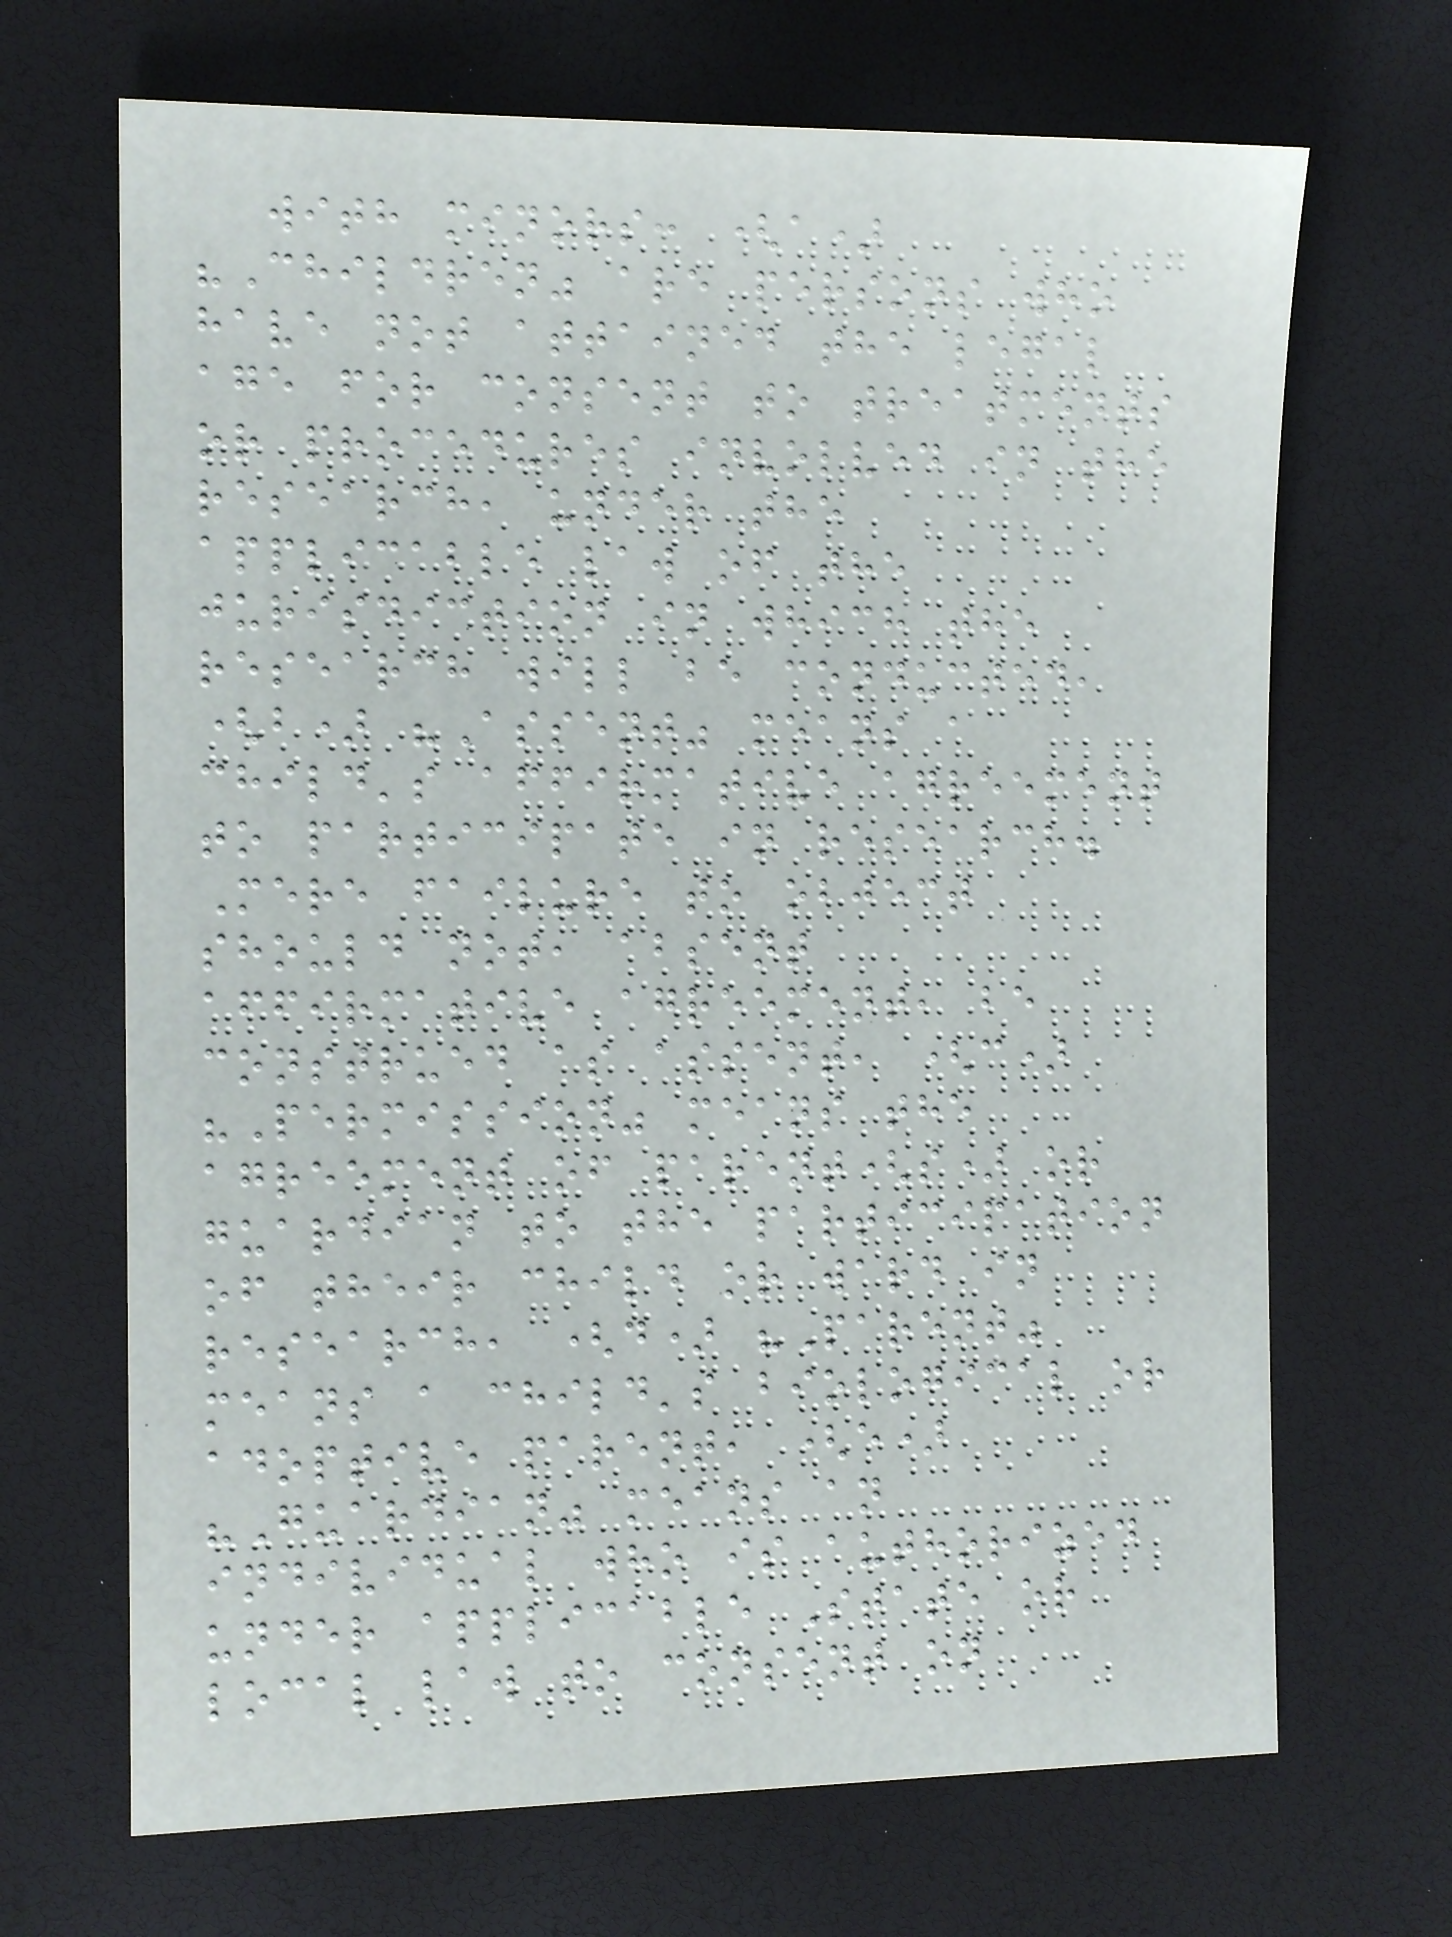with minors: (a)
"Children" are persons who
have not attained the legal
age for consent to treatments
or procedures involved in the
research, under the
applicable law of the
jurisdiction in which the
research will be conducted,
(b) "Assent" means a
child's affirmative agreement
to participate in research.
Mere failure to object
should not, absent
affirmative agreement, be
construed as assent, (c)
"Permission" means the
agreement of parent(s) or
guardian to the participation
of their child or ward in
research, (d) "Parent"
means a child's biological or
adoptive parent, (e)
"Guardian" means an
individual who is authorized
under applicable State or
local law to consent on
